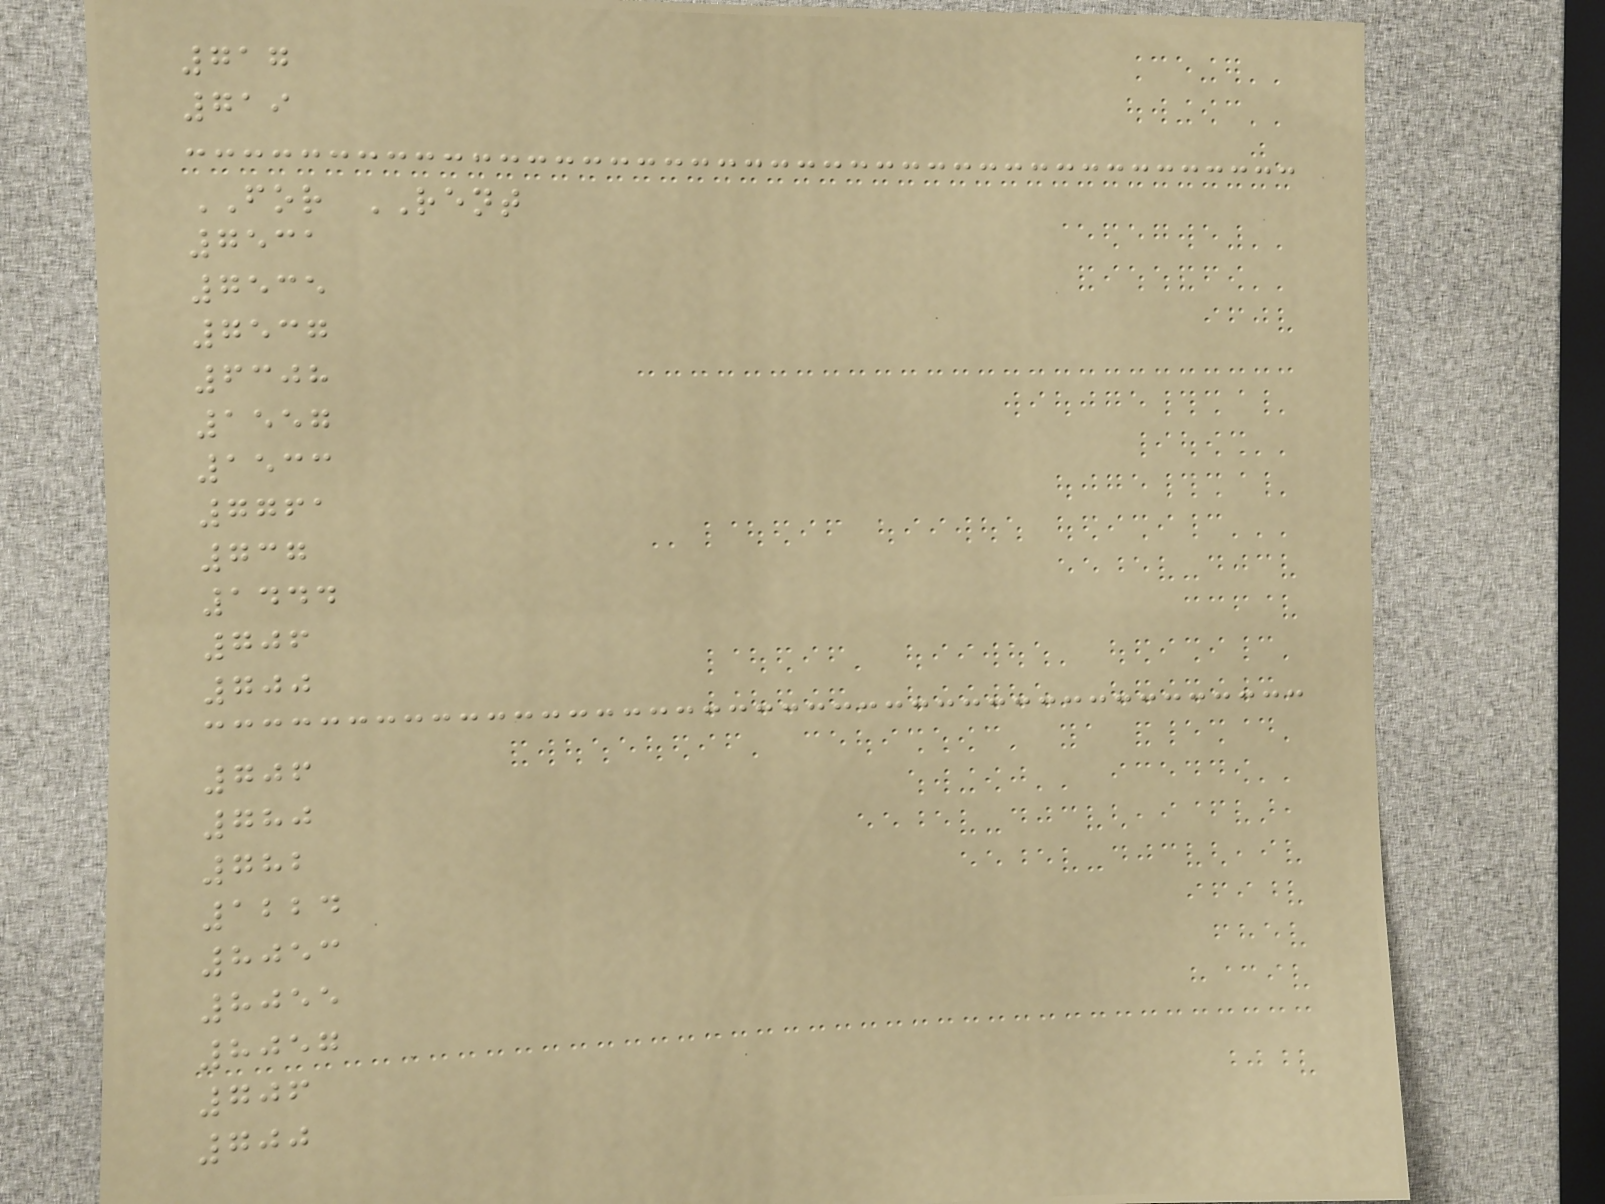717
719
FOR RENT
7531
7535
7537
6308
1557
1533
7761
737
1444
706
700
706
780
782
1224
8053
8055
8057
706
700
